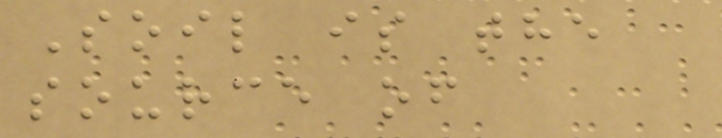Soil is the
source of
